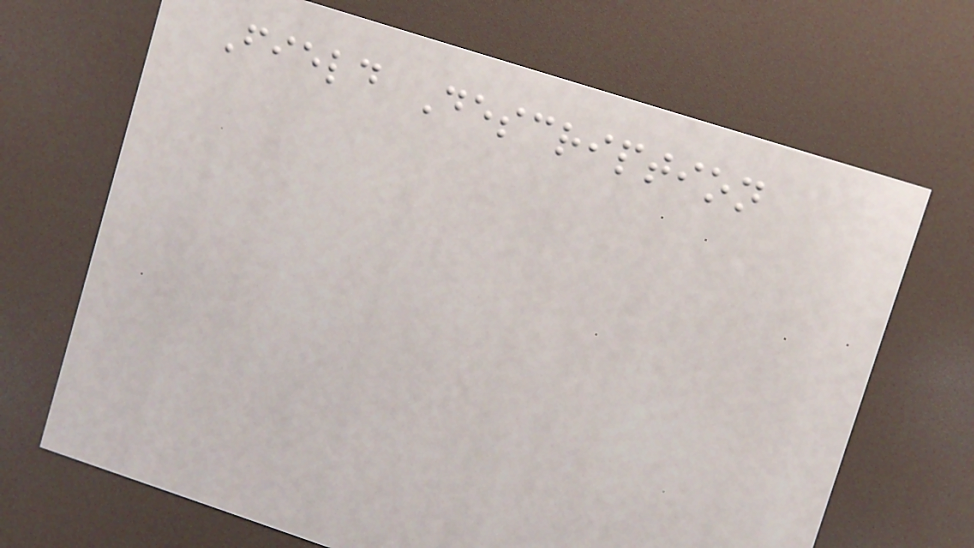Field Description
